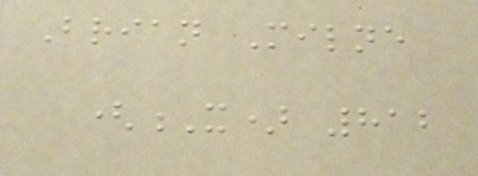Brian Milne
(X) 812
